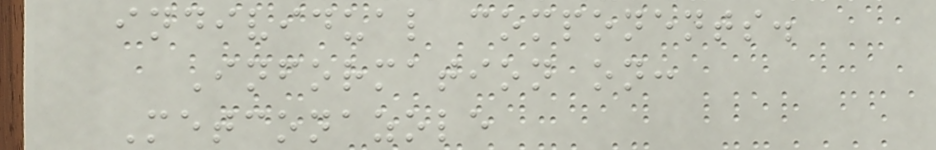individual components.
Information on:
Metconazole
